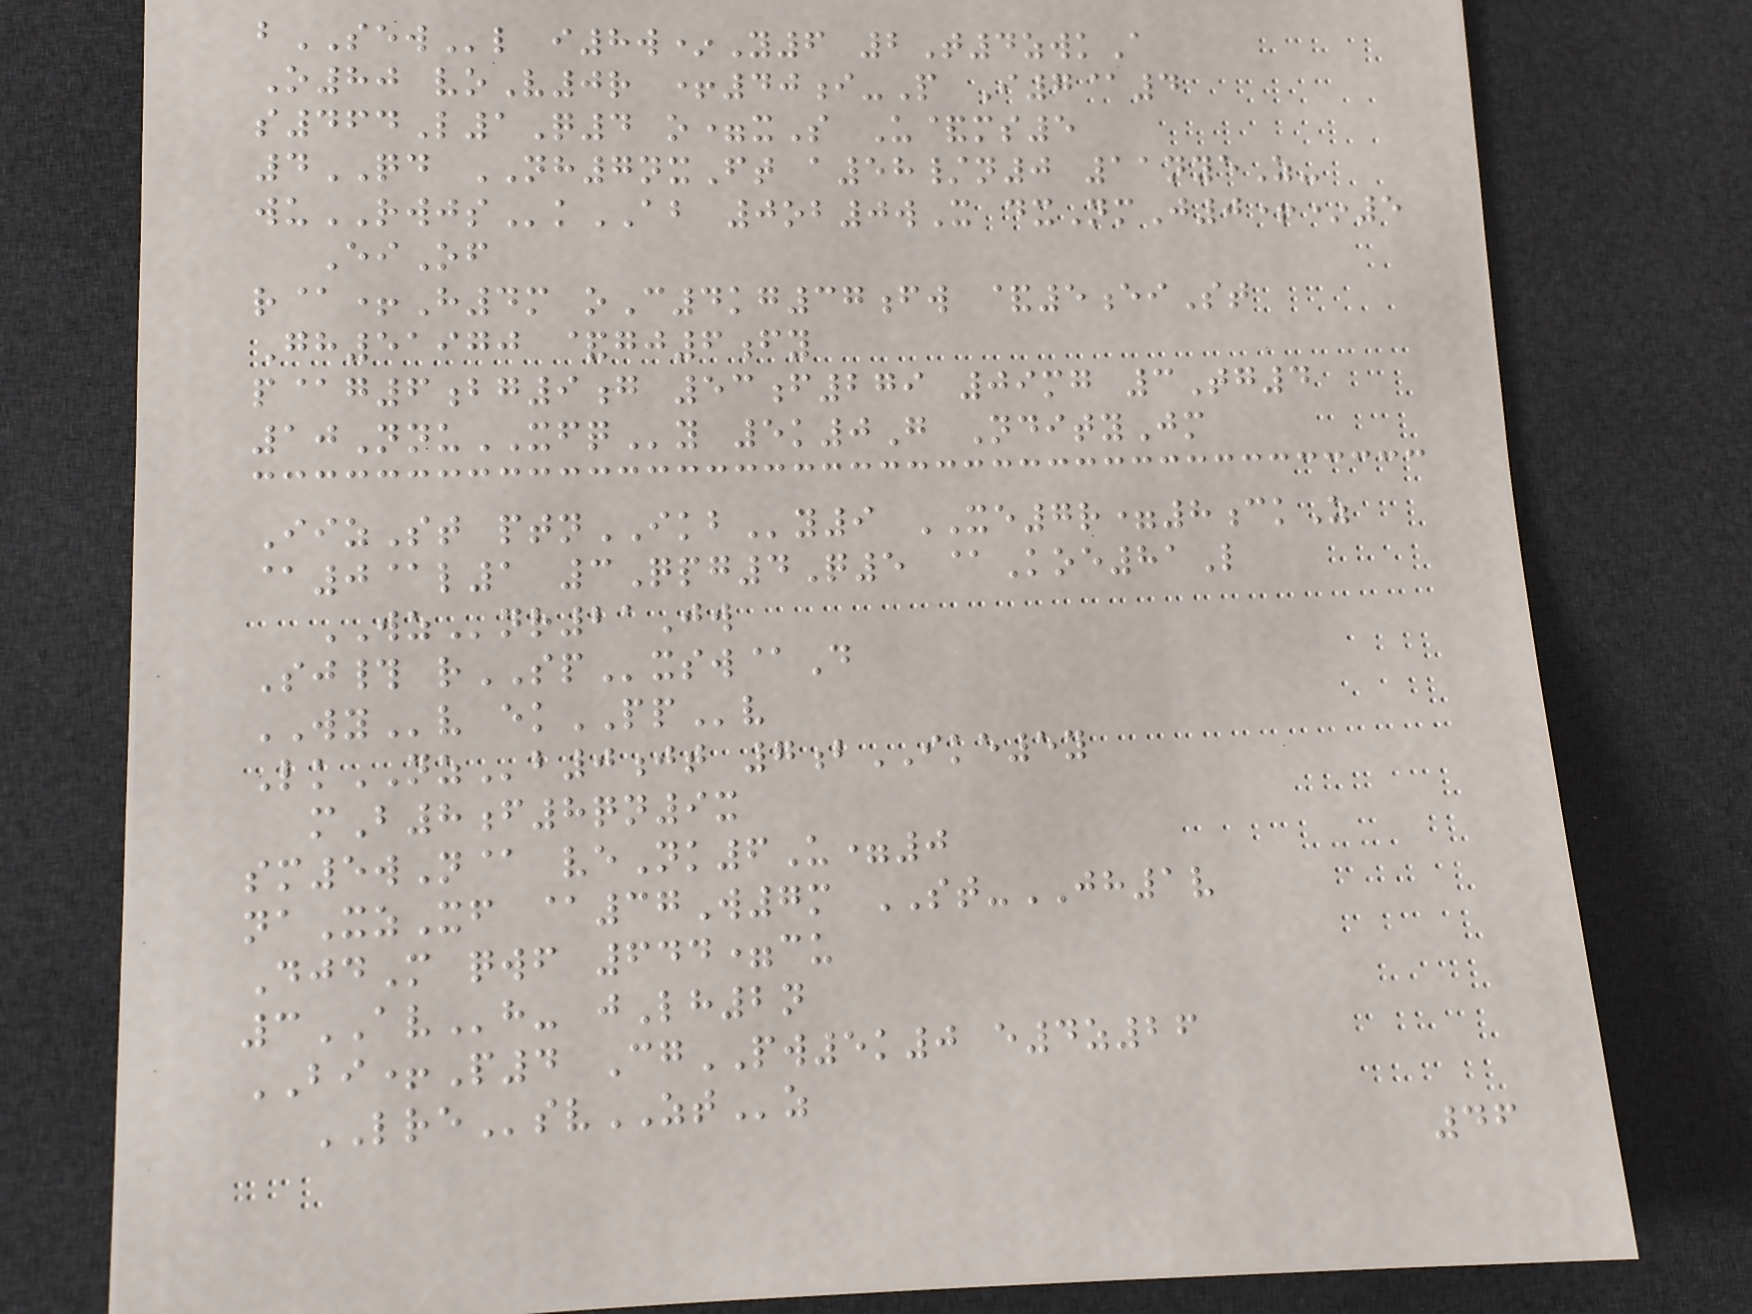bSEWl i8w*Y6 2T4zwkA
O80 voV0r +40i-P I7@4
s464L1Q4 o=xS U&ms5
4QD NH7nxFt a58/n0 11nyeZ-
wuRWJSkAB 0ob0wX dxNmJ0+*5
EiOf
r@+H4m oC4kg37fw &5eiSt
Gh51970 &gj6fy
p@g6bg9g 53f279 09mg 3Tg4
10NnuXFQy 5k0G NdityJm
IizSt ptnIKBy9 XE7r=8ckZ
@0@l1 3Qpg4Q5 @Koe81L
WZnr21Jw
Sj# rSPxsw@D
WYv ekPPv
LkNZb0jt 7bIKE5y
mB8f8qn9x
sm5wN@ veNk6U=0
naXzXf @37W7m ST-JH1v
DjdM qwf 644=cu
3AVh- jLh2n
BI+P4 CgPW5k0 e4z26
LREsvZTz
46
